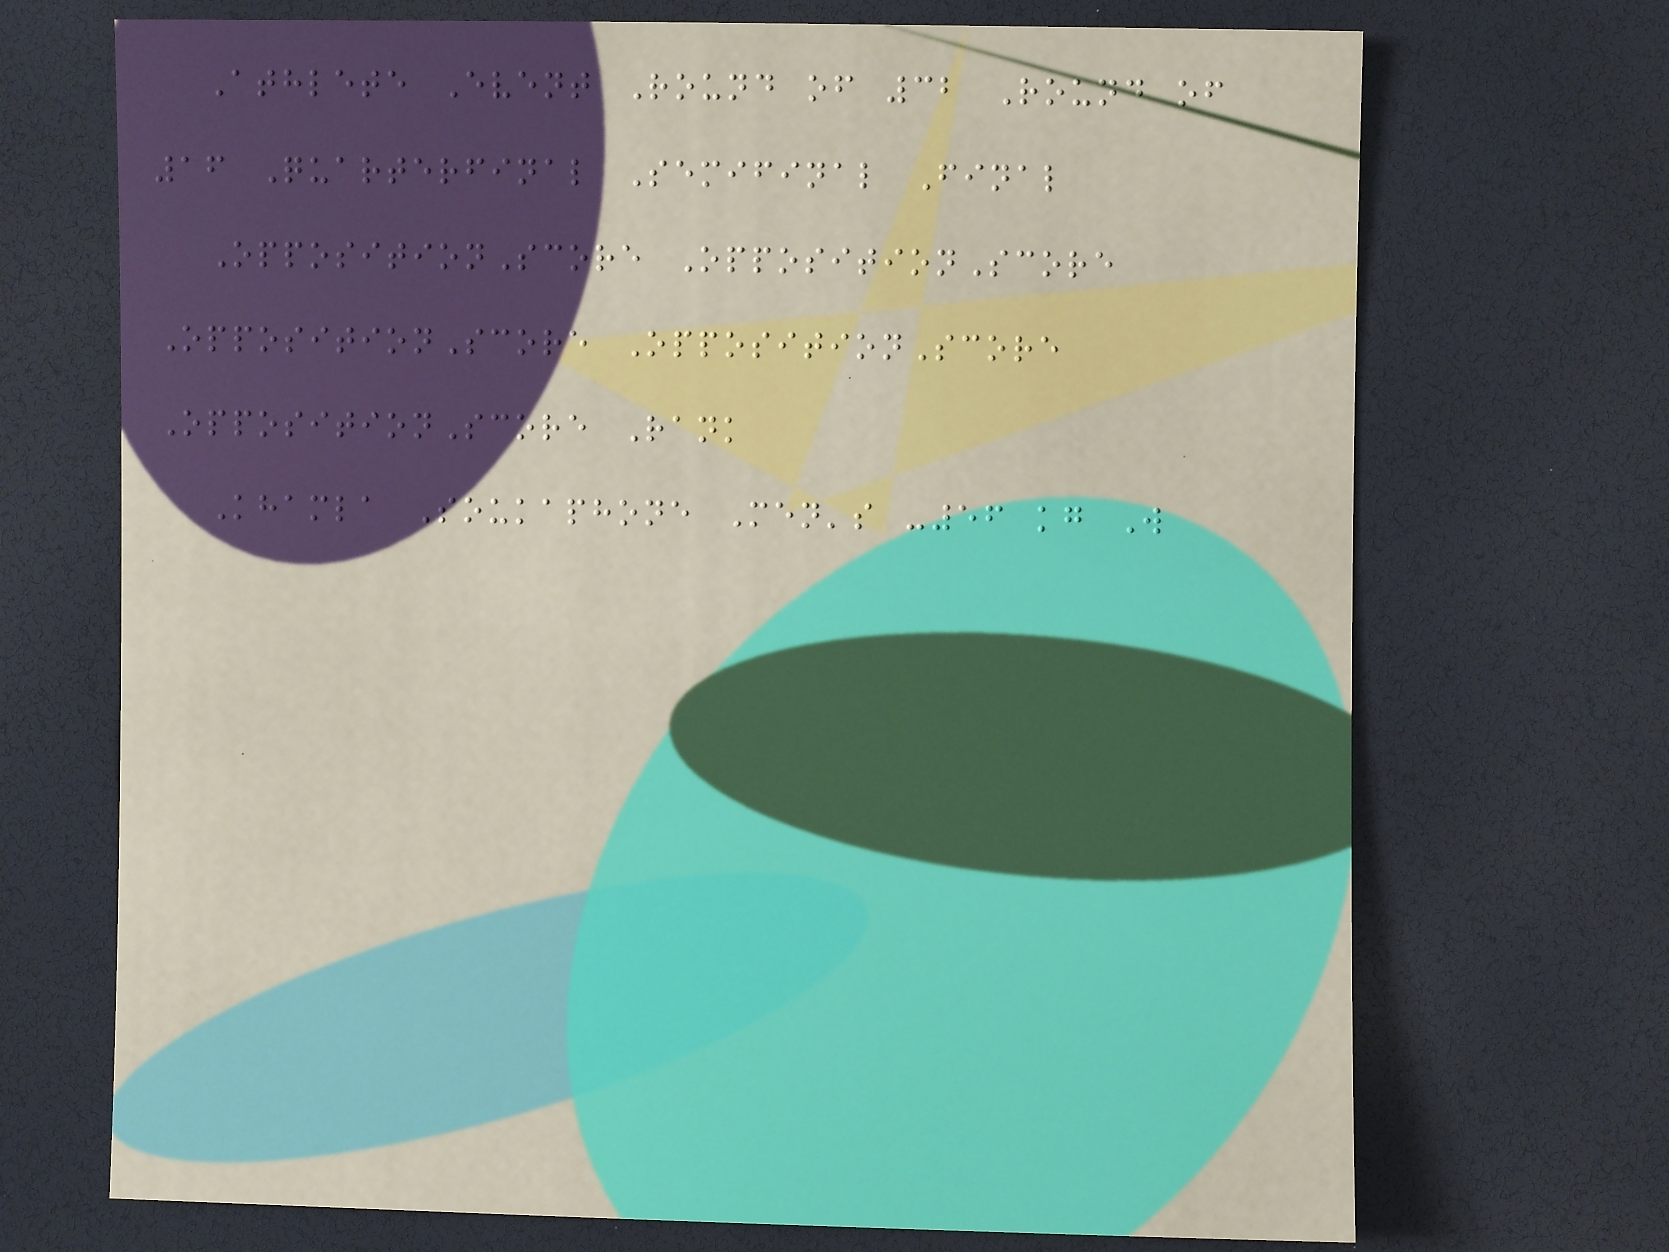Athlete Event Round of 32 Round of
16 Quarterfinal Semifinal Final
OppositionScore OppositionScore
OppositionScore OppositionScore
OppositionScore Rank
Khamla Soukaphone Men's -56 kg W
